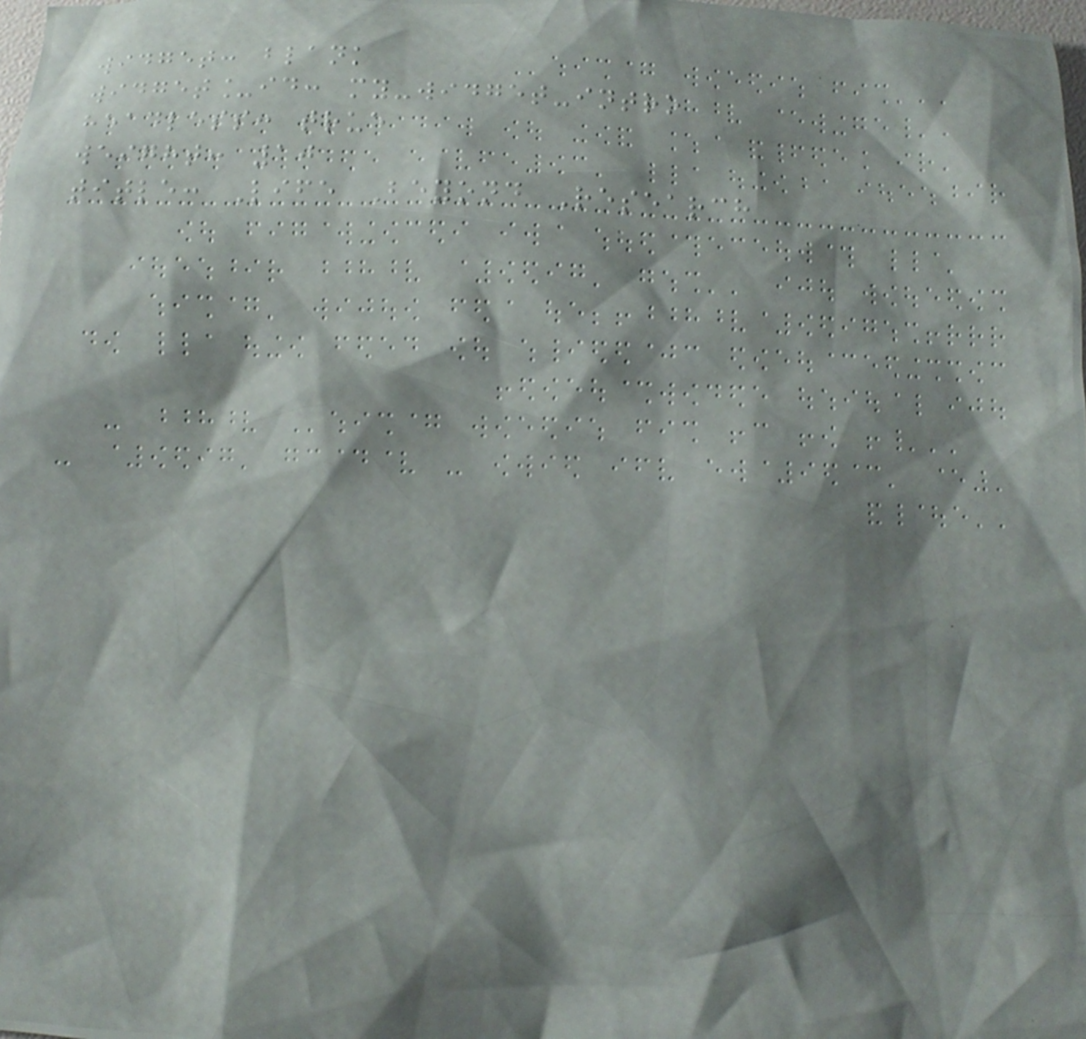widget: blank
widget_id: my-widget-intro
headless: true
weight: 10
title: Life Beyond Research
